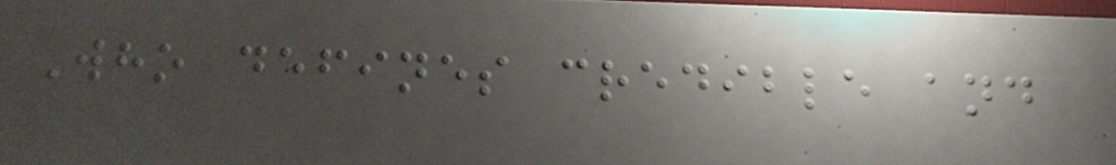Who defines credible and
